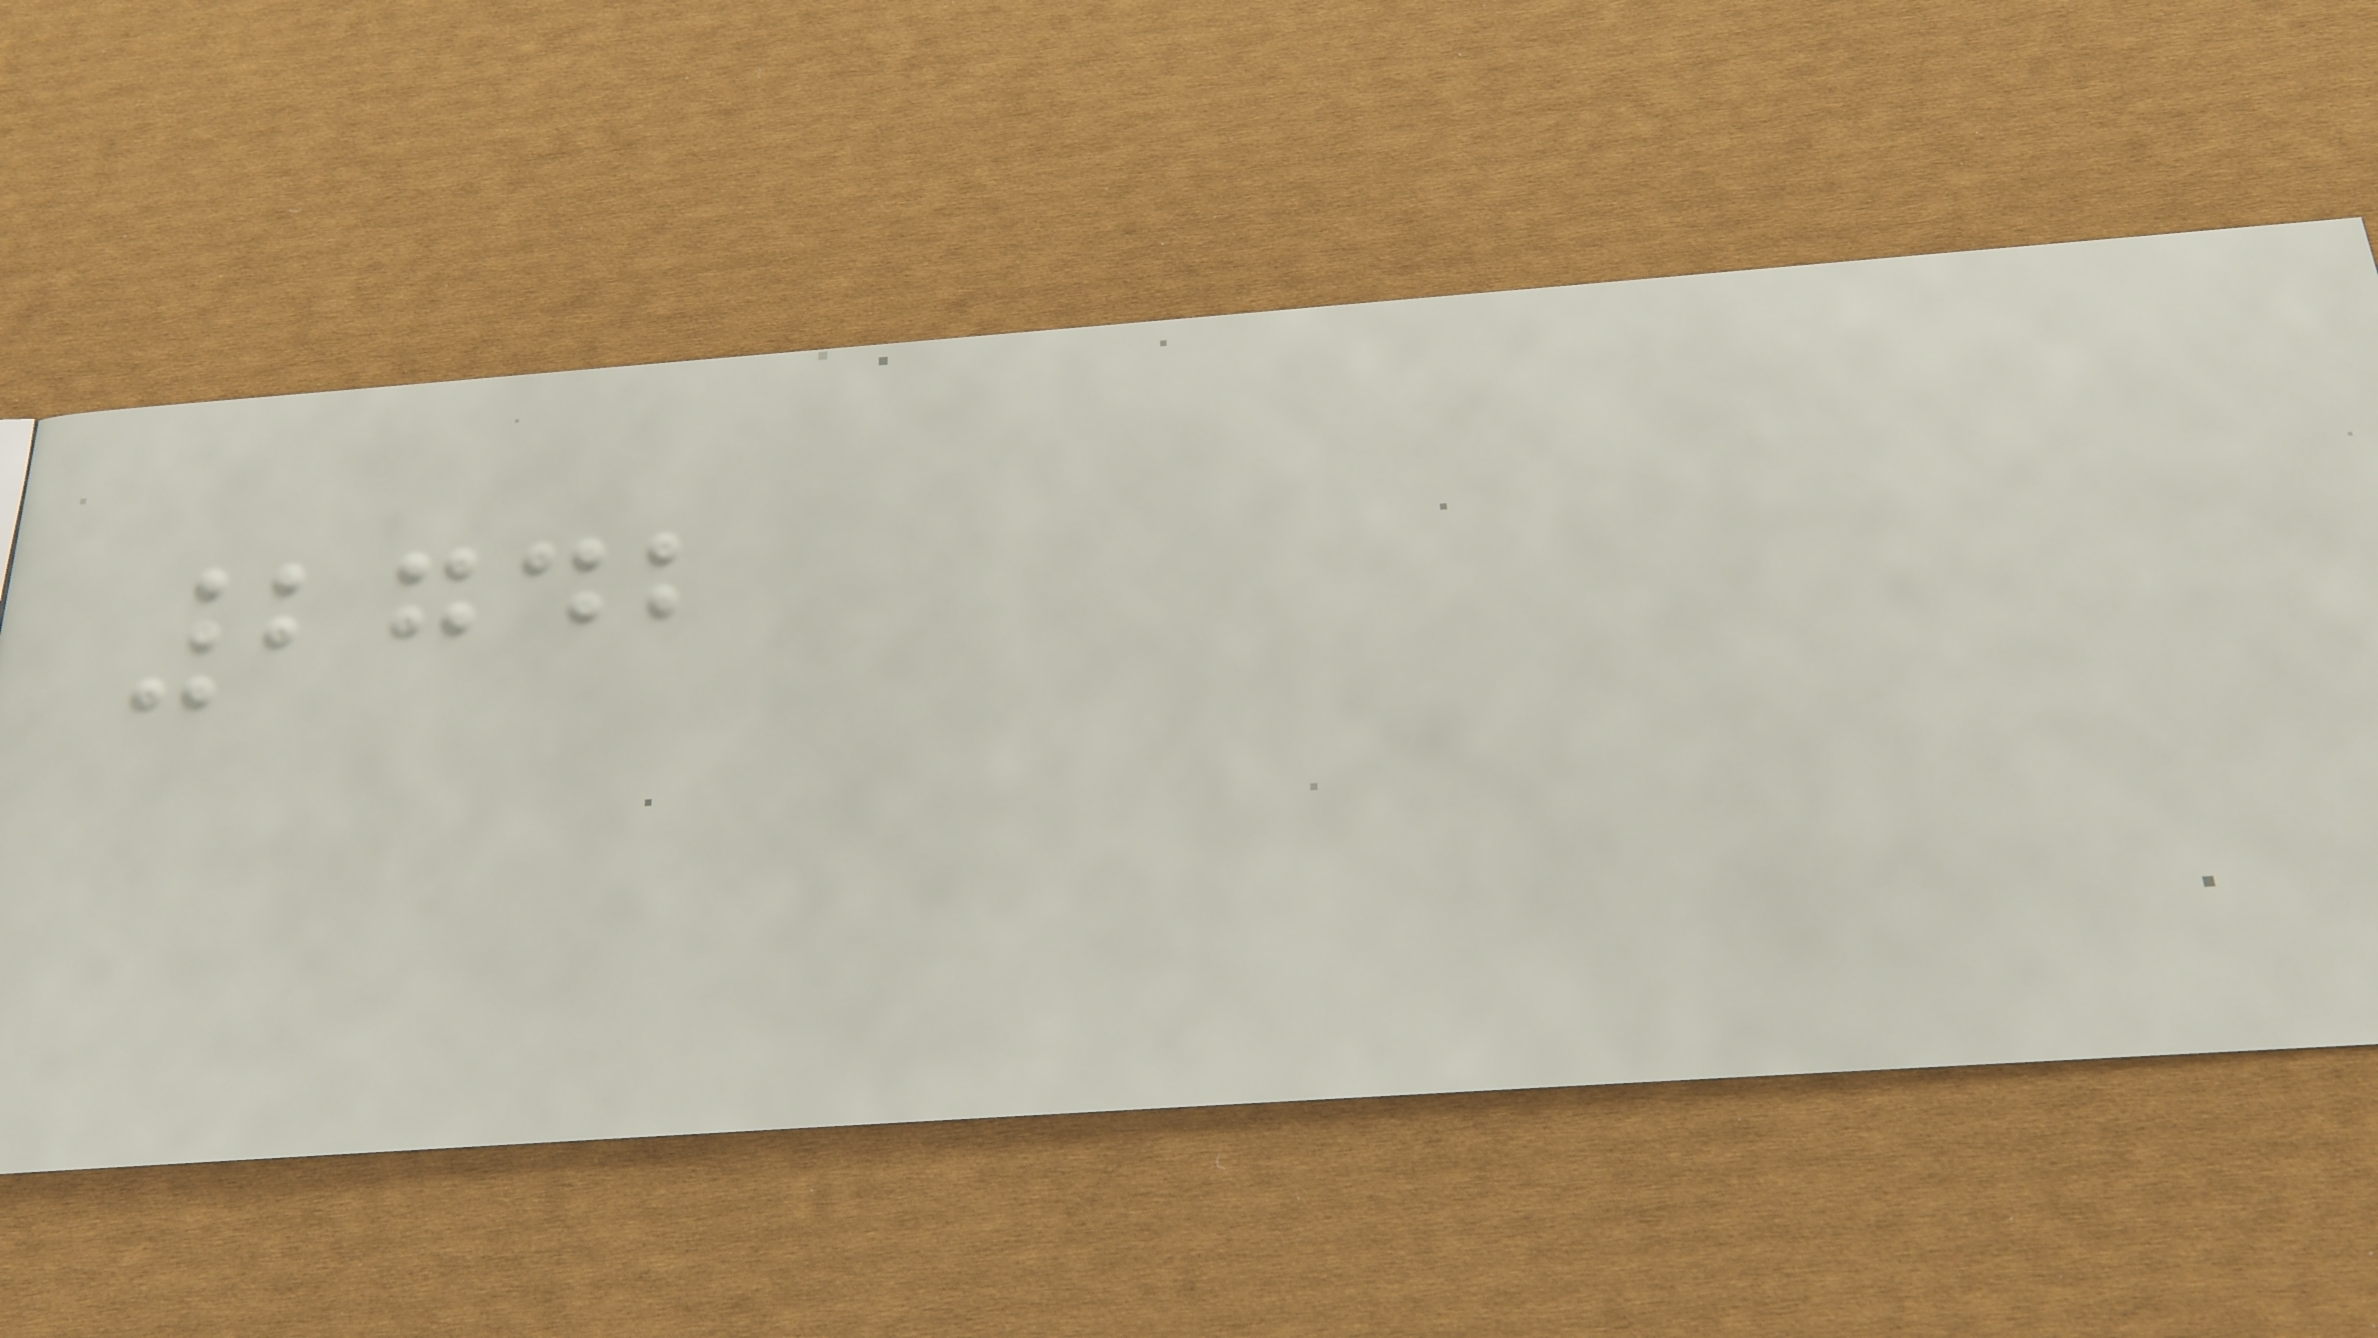2742
